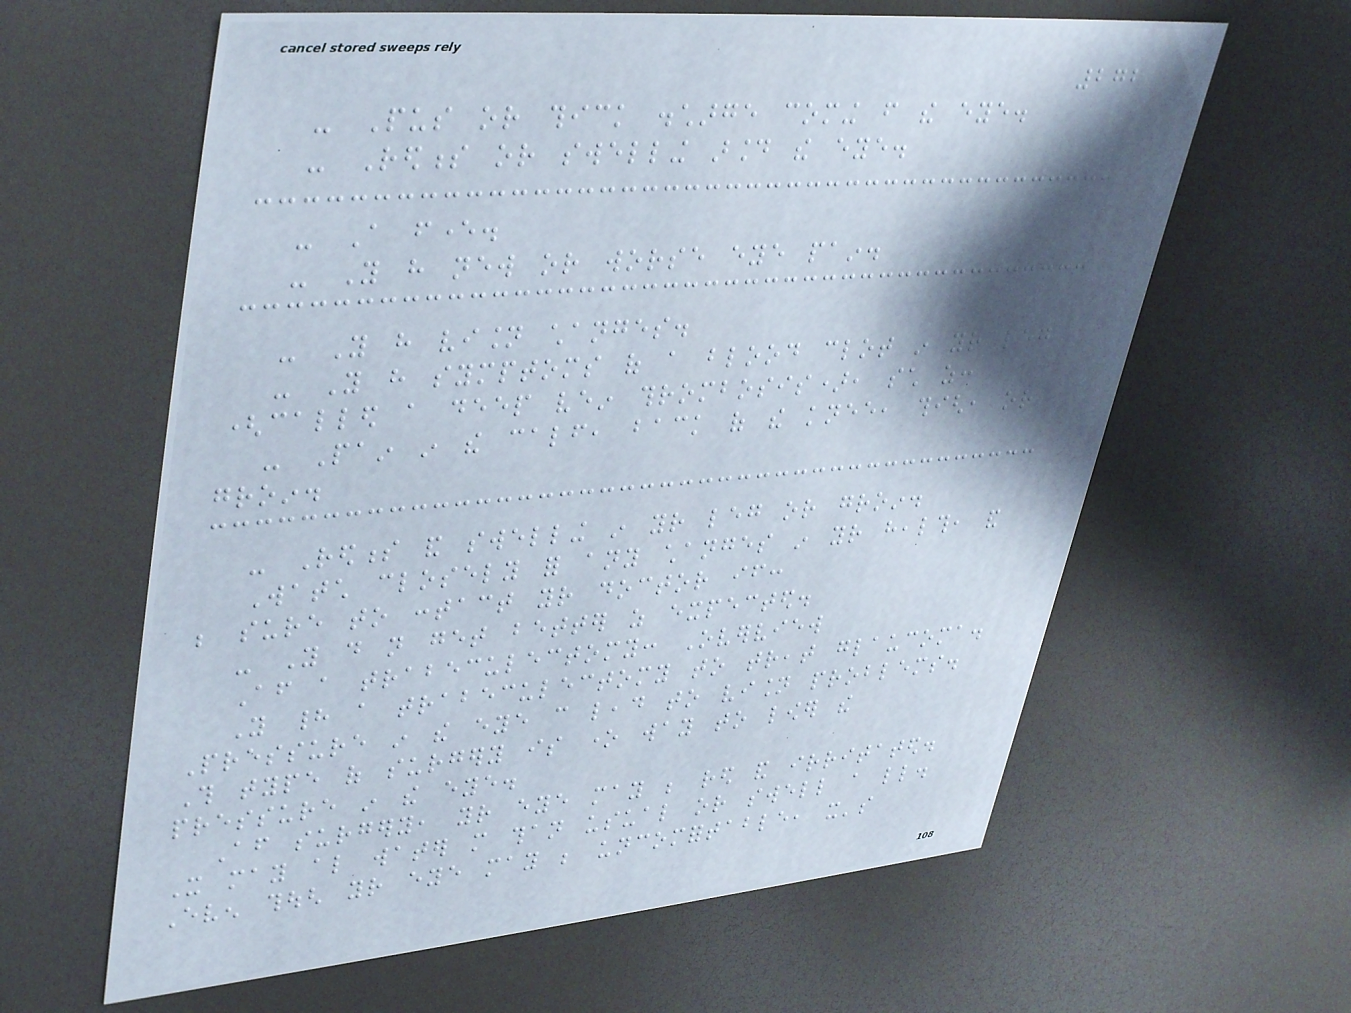272
- Pus or thick discharge coming from the eye.
- Redness or swelling around the eye.
- A fever.
- You have new or worse eye pain.
- You have vision changes.
- You have symptoms of a blood clot in your leg
(called a deep vein thrombosis), such as:
- Pain in the calf, back of the knee, thigh, or
groin.
- Redness and swelling in your leg or groin.
Watch closely for any changes in your health, and
be sure to contact your doctor if:
- You do not get better as expected.
After a trabeculectomy: Overview
You had a trabeculectomy to treat glaucoma.
Pressure in the eye can lead to vision problems.
This type of surgery is one way to lower the
pressure in the eye.
After surgery, your eye may be red and irritated.
It may also water more than usual or swell a little.
Even though your eye may be uncomfortable, it's
